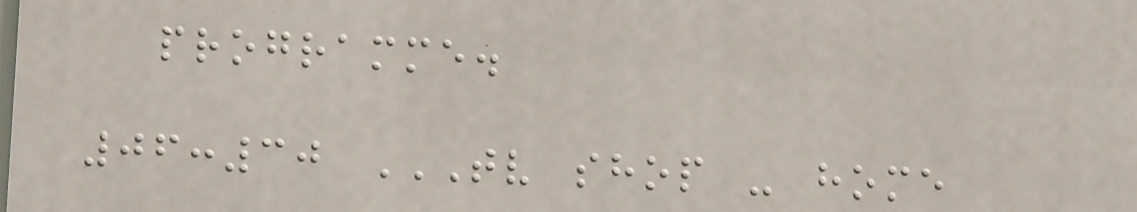programme.
06:30 TV SHOP - HOME
